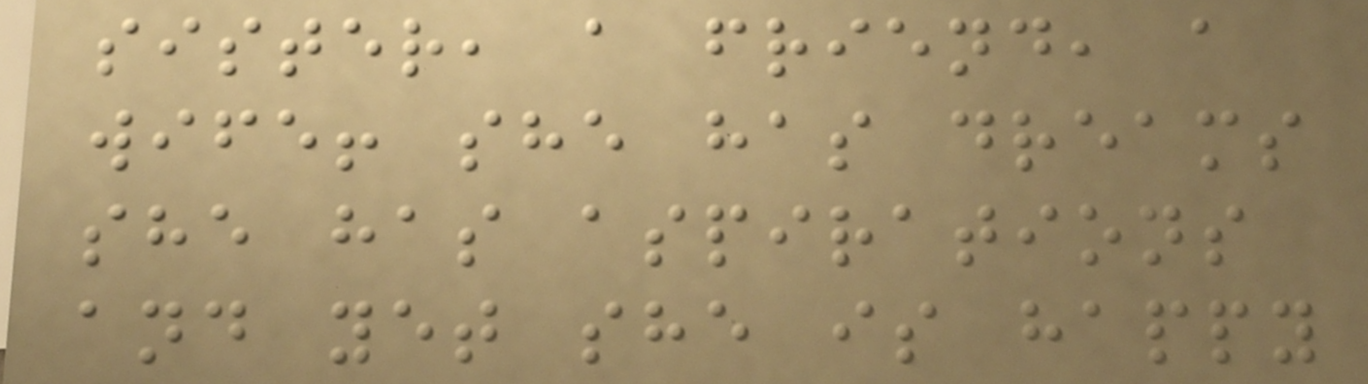sister, a friend, a
wife! she has dreams
she has aspirations
and yet she is happy
